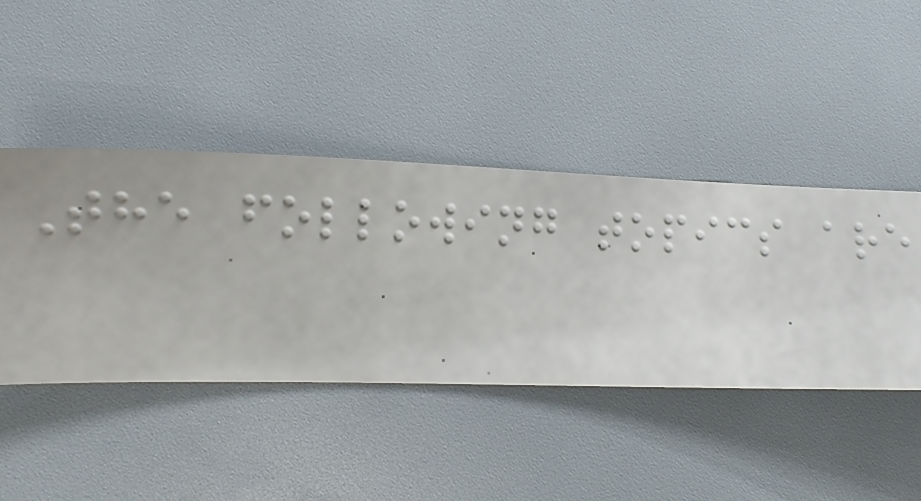The following topics are
